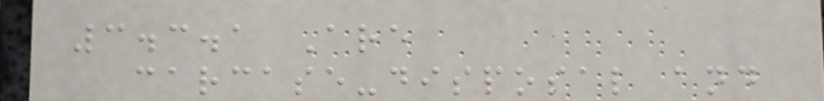3.3.1 Are
carcase-disposal and
